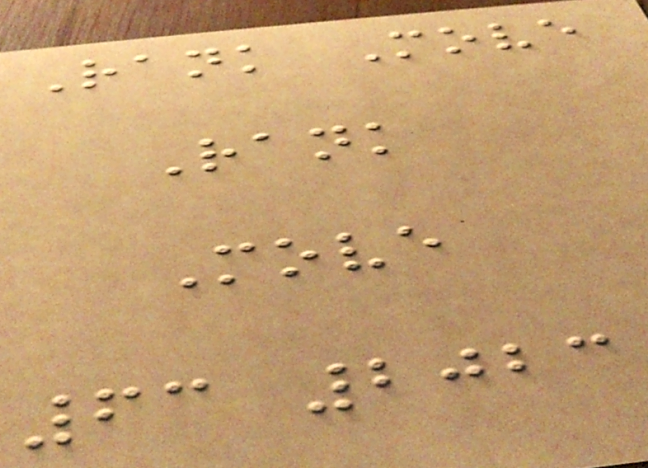Rank Move
Rank
Move
63 2023
